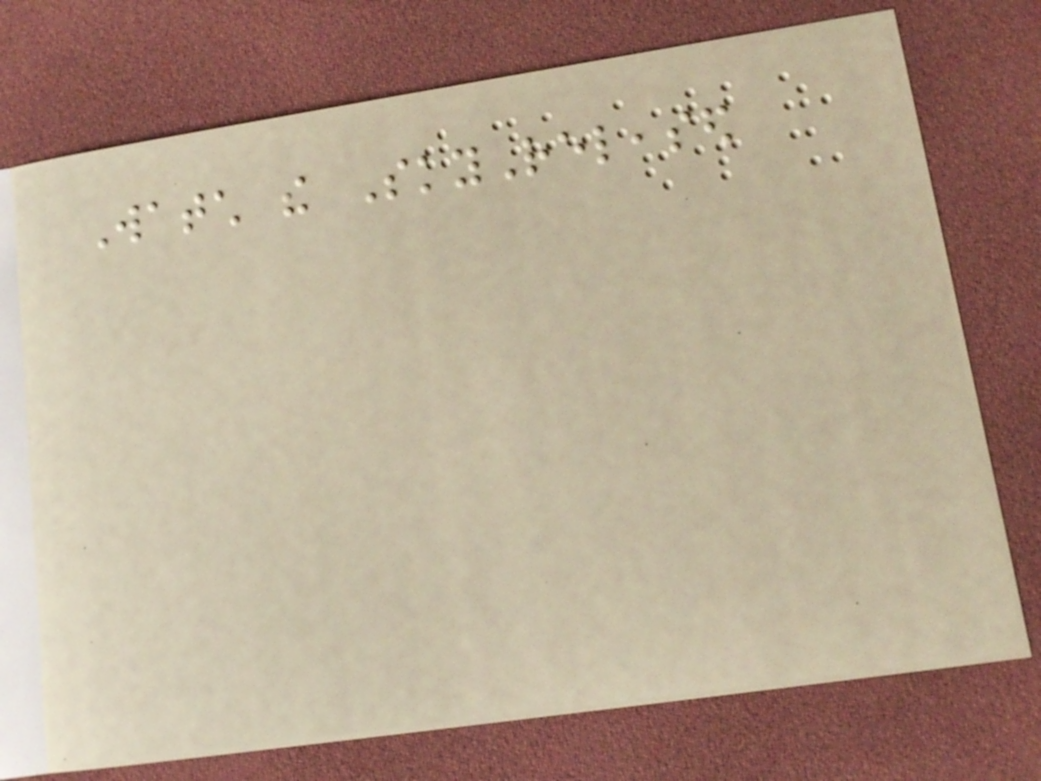Watch the SkyReleased
